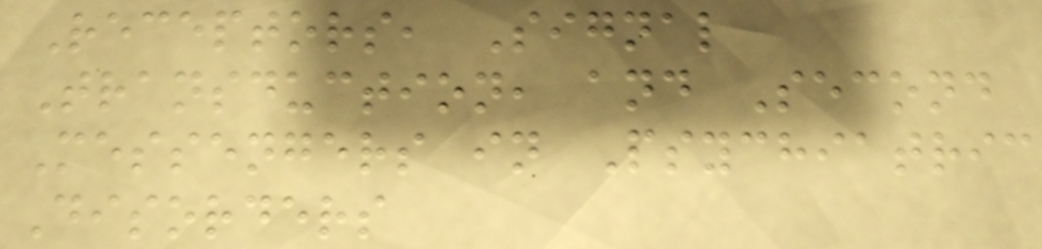Receptors, Signal
Transduction, and Second
Messengers in Psychiatric
Disorders
